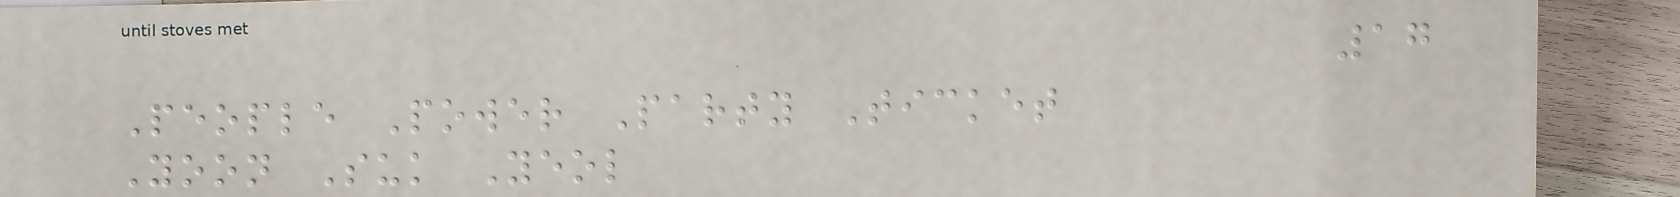17
People Power Party Ticket
Yoon Suk Yeol
